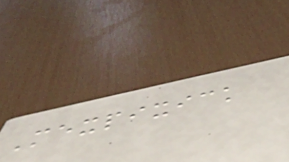Mexpixick
